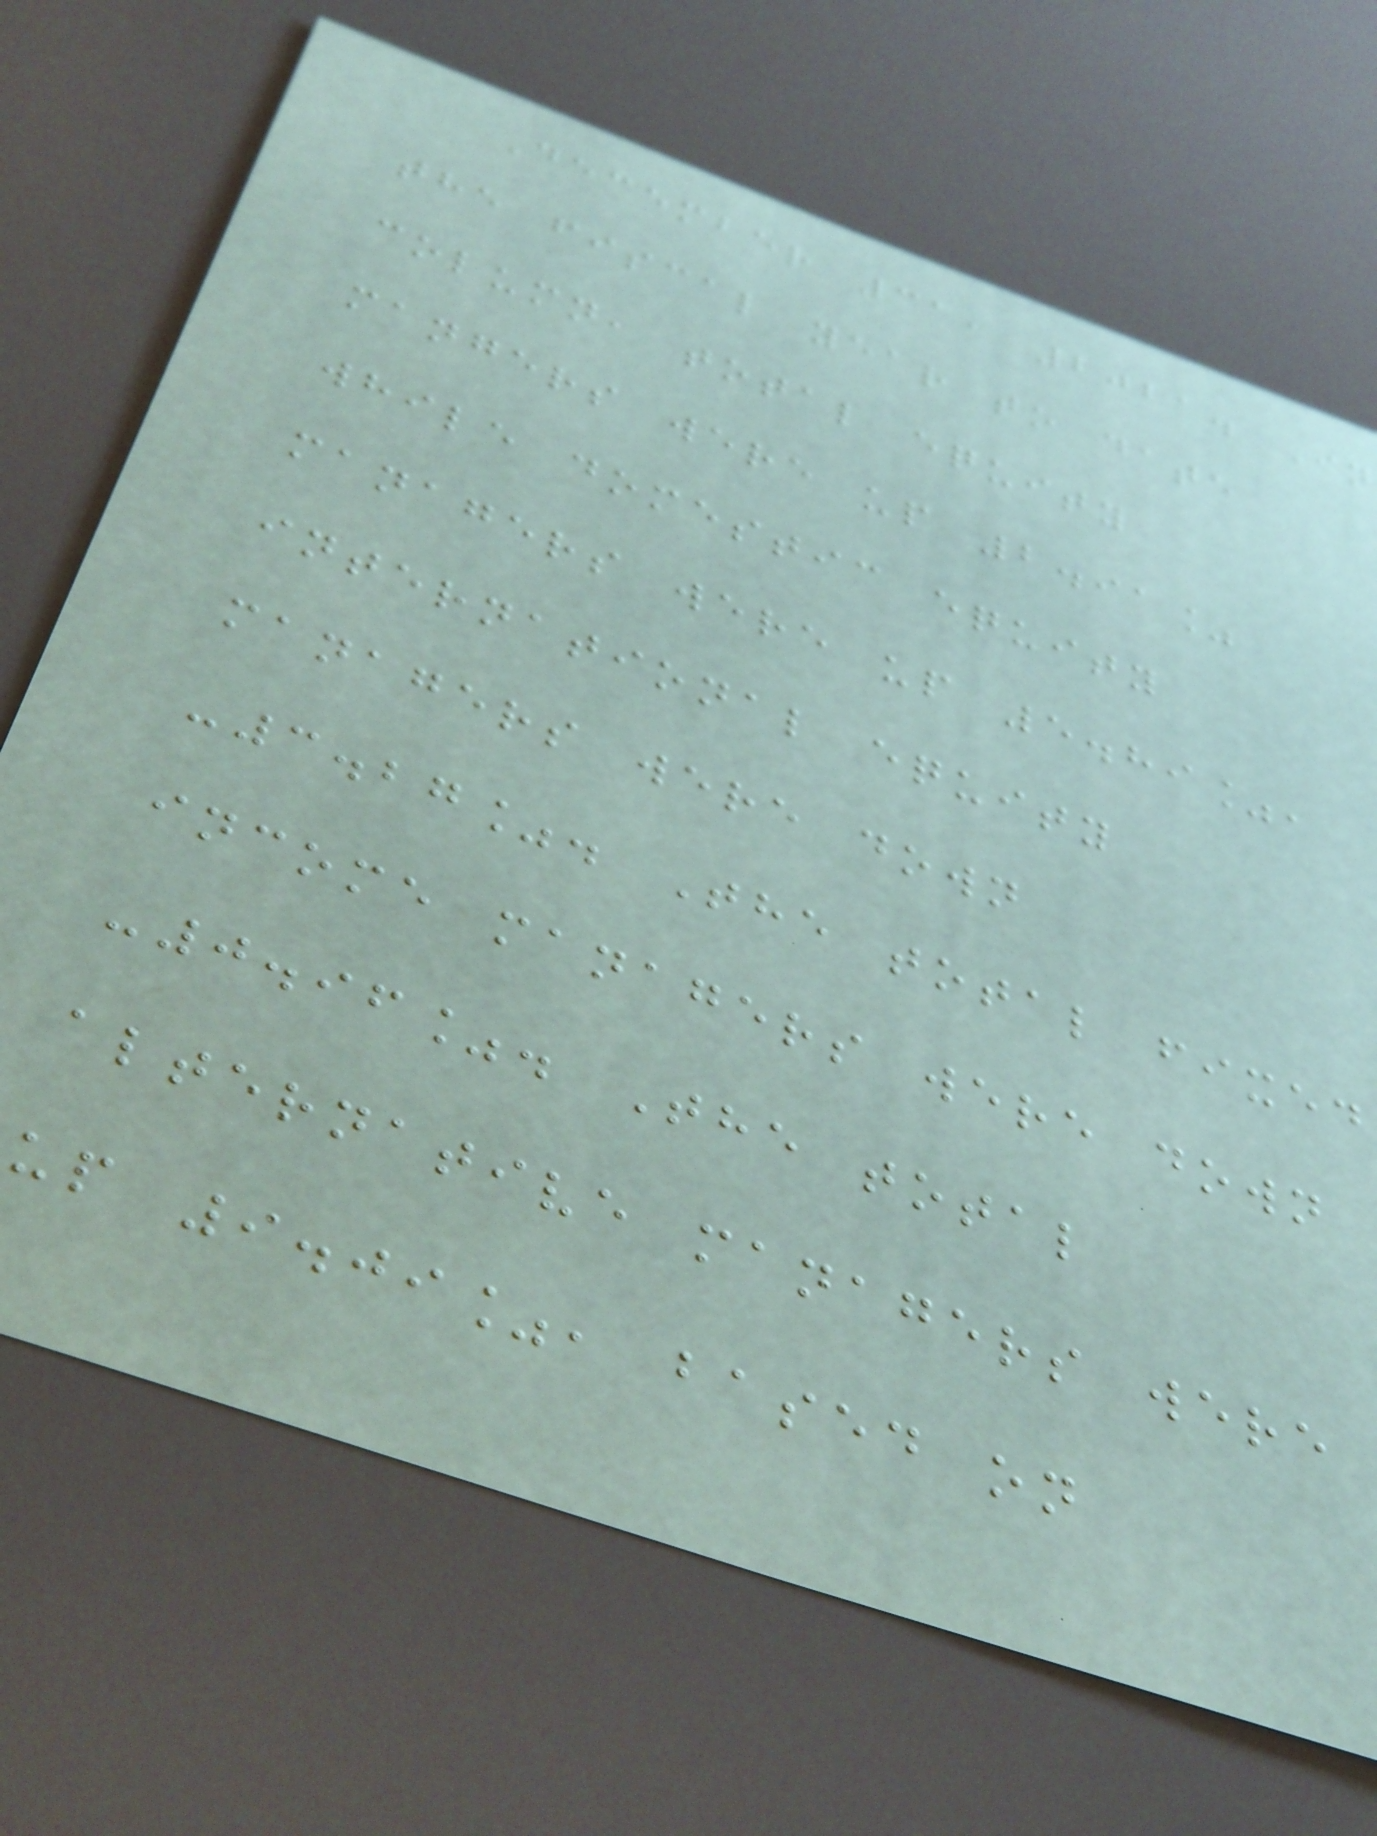December 31, 2021. In
the fiscal year to date
column, total equity
mangers were up 2.91%
while domestic equity
managers were up 5.89%,
international equity
managers were down
-3.27%. The total fixed
income managers were down
-0.96%. The total
alternative managers were
up 9.09%, based on
